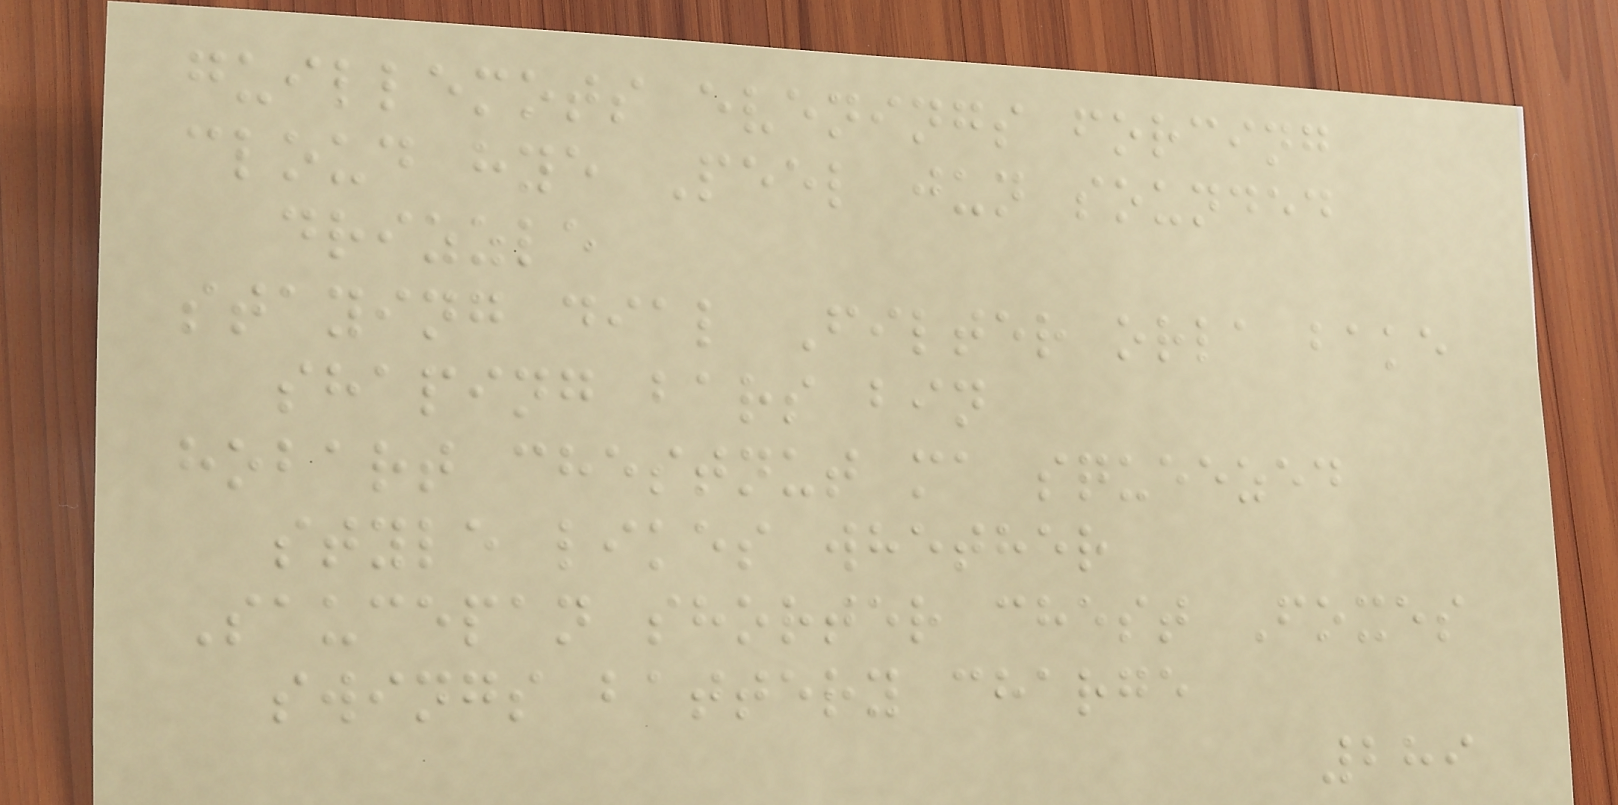guillemots evenings forcing
cloud hye Peel jun sounded
drizzle
staying dial Filter orla bake
shaping bars bin
hobart chestnut ma squeezed
style likes whether
Saucepan shorter chest Foxes
swings battery charge
289
